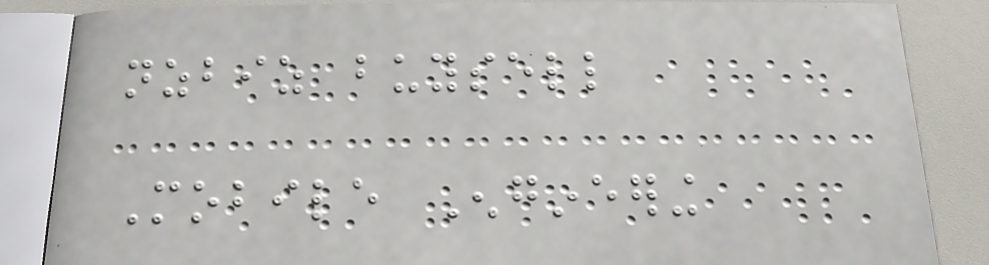nzbiz buysell
Mobile Engineering
